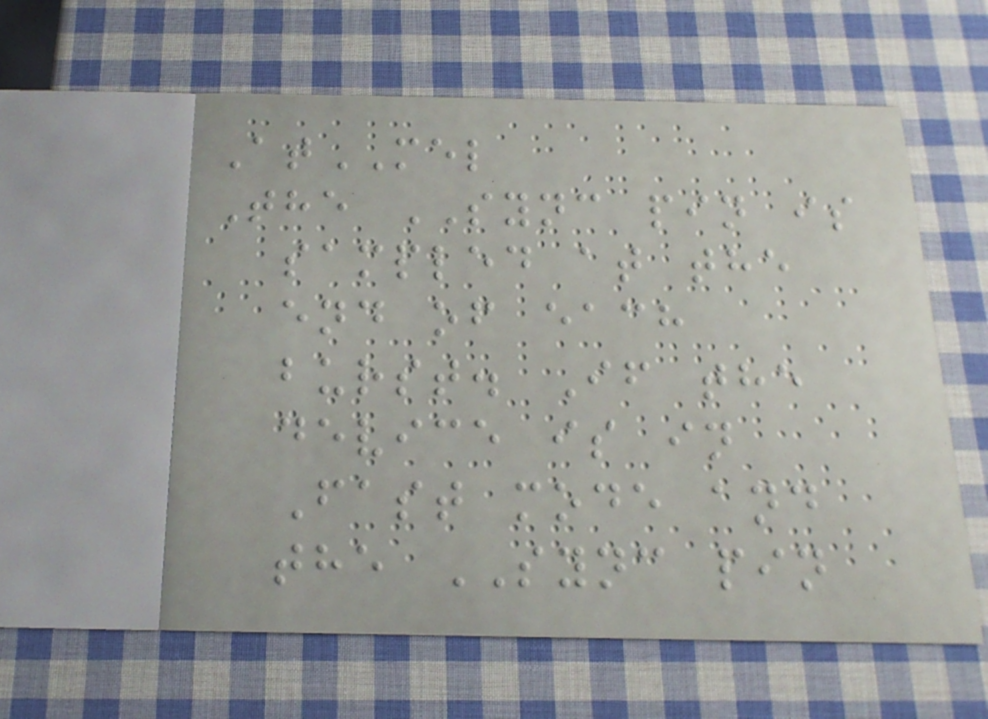AtMEL
The SYNC pin is
sampled at the
end of each
burst. If the
device is in
Fast mode and
the SYNC pin
